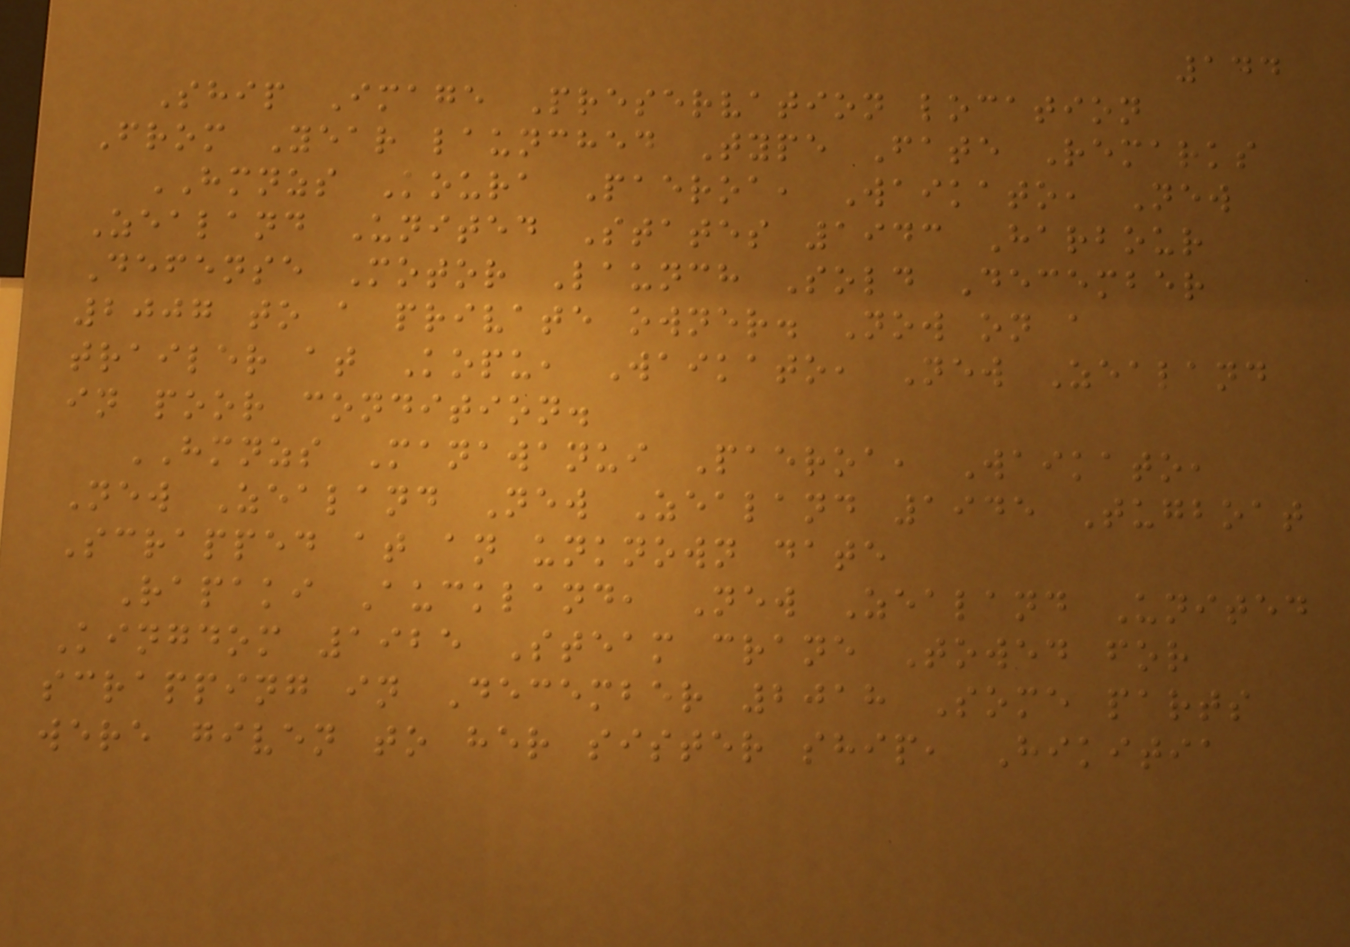144
Ship Image Preservation location
From Year launched Type Fate Remarks
HMNZS Koura Paeroa, Waikato, New
Zealand United States 1943 Harbour
Defense Motor Launch Sold December
2007 to a private owner. Now on a
trailer at Kopu, Waikato, New Zealand
in poor condition.
HMNZS Manawanui Paeroa, Waikato,
New Zealand New Zealand 1945 Tugboat
Scrapped at an unknown date
Rapaki Auckland, New Zealand United
Kingdom 1925 Steam crane Towed for
scrapping in December 2018 Some parts
were given to her sister ship, Hikitia
